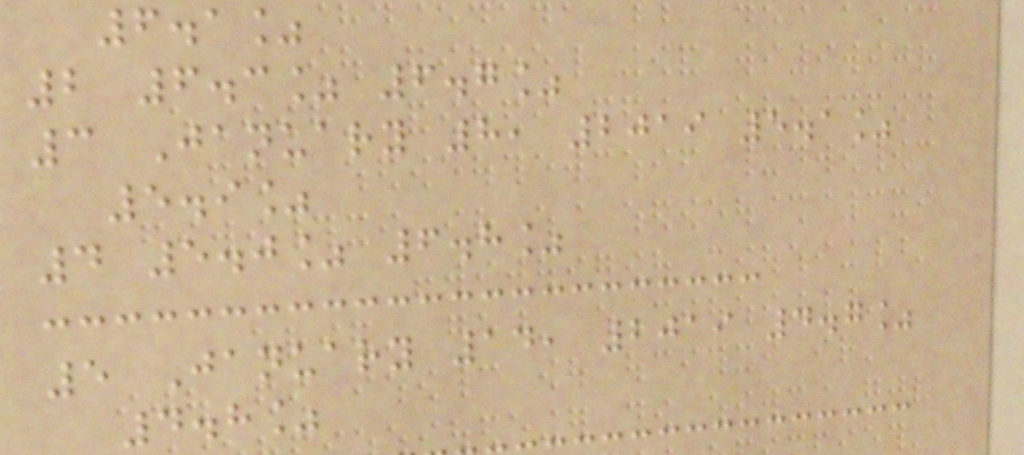6.1%
2 6.3% 6.7%
3 January 8, 2019 5.1%
5.9%
4 5.0% 6.8%
5 January 14, 2019 4.7%
4.8%
